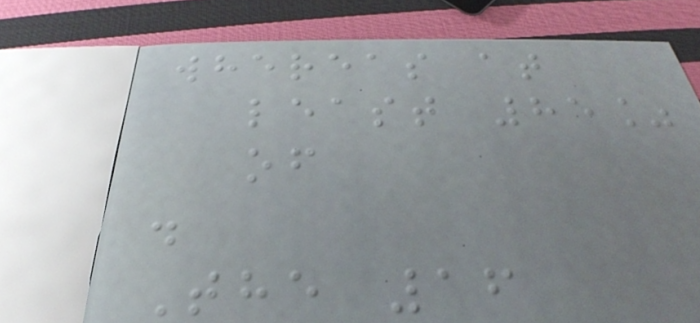whereas at
least 85%
of
.
The 16
